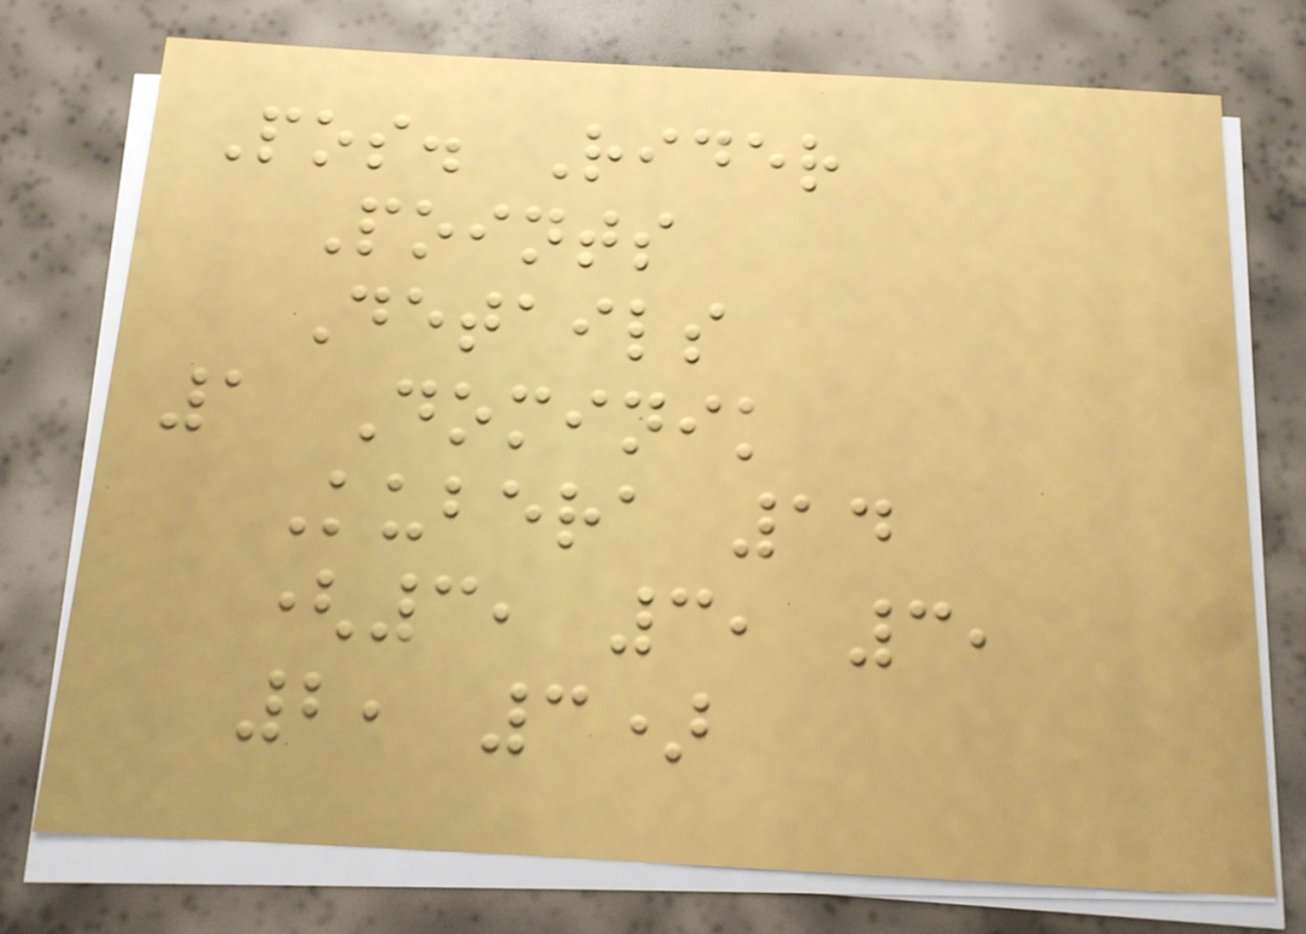Pos. Rider
Points
Details
1 Dominik
Kubera 14
(3, 3, 3,
2, 3)
